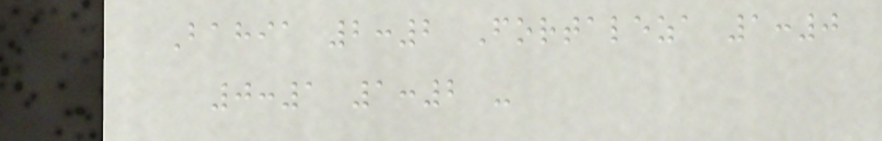Bahia 2:2 Fortaleza 1:0
0:1 1:2 -
